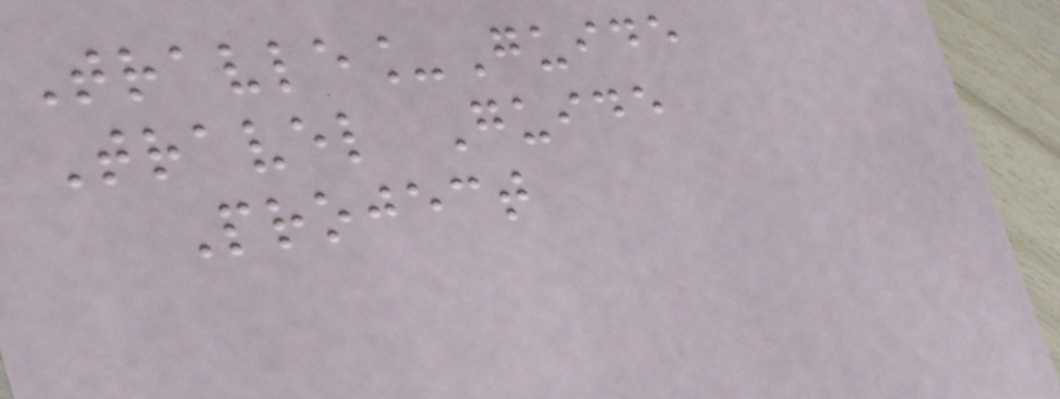Travle_Guide
Travel Guide
Project
